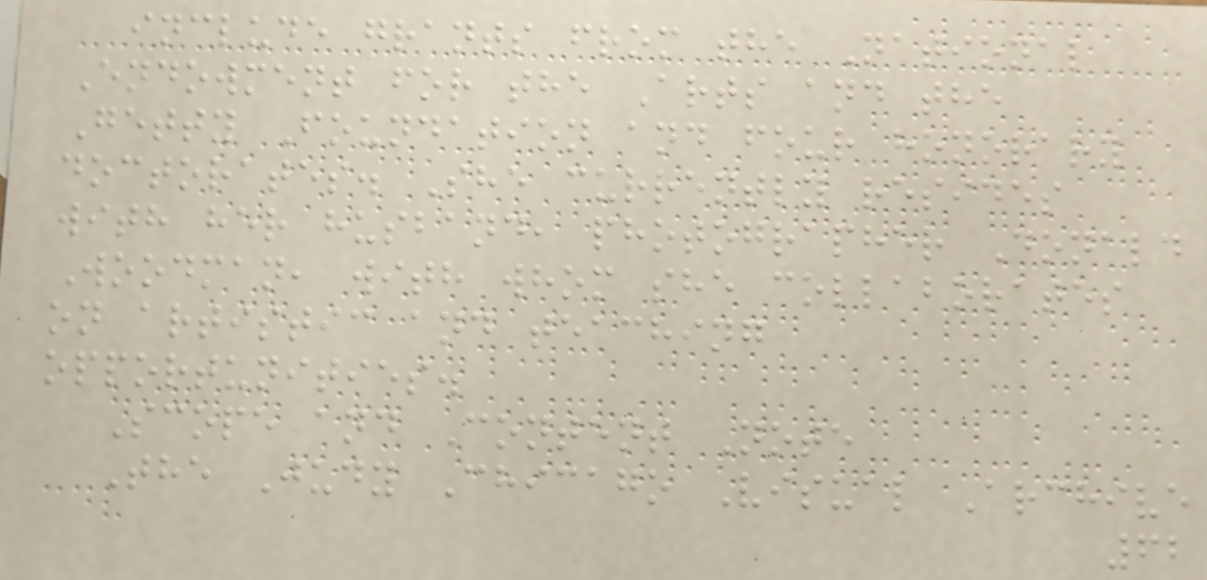include grants from the National
Endowment for the Arts and the
Getty Foundation and four honorary
doctorates. She currently resides
with her husband, photographer Donald
Woodman, with whom she collaborates
on artistic and teaching
opportunities.
Scope and Content Note
The Judy Chicago Visual Archive
62
